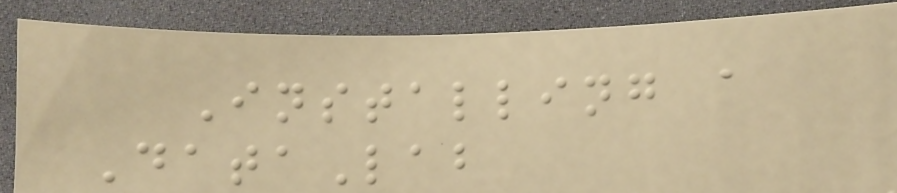Installing a
DataLab
